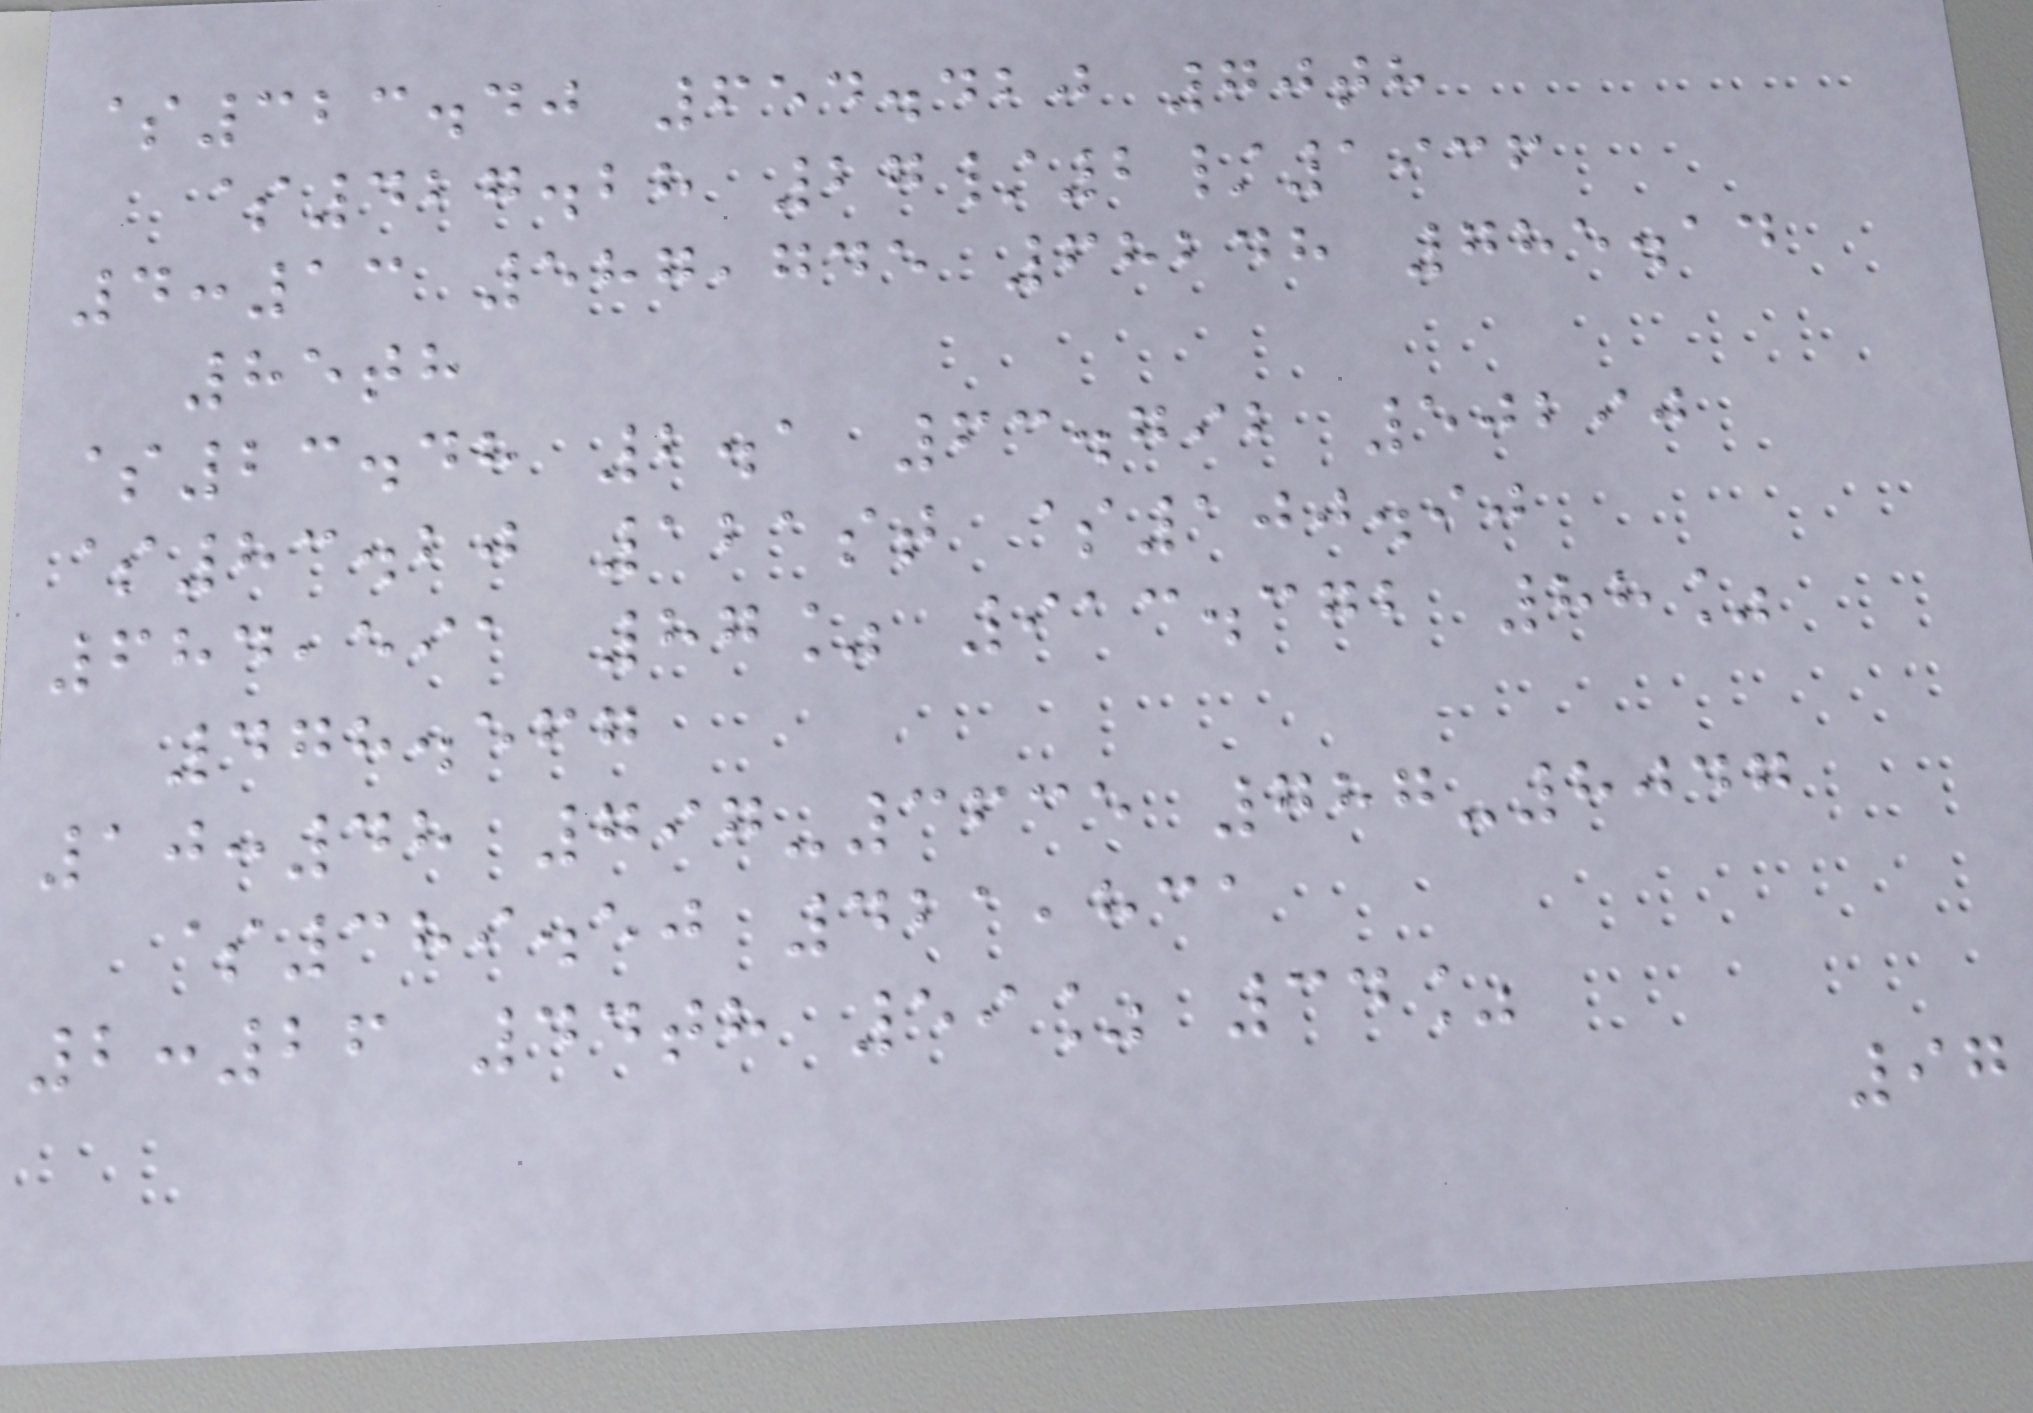$323.40 654.420 70th
$427.28 27/2/1936
4:13 587,745 68248 785.14
85th
$23.48 2.1 63.792 50290
$83.20 121st $100.90
684,591 87% 913.372 88%
478.567
10:48 797-3635 787-8047
$389.50 421,831
2:26 44th 59% 34%
97
